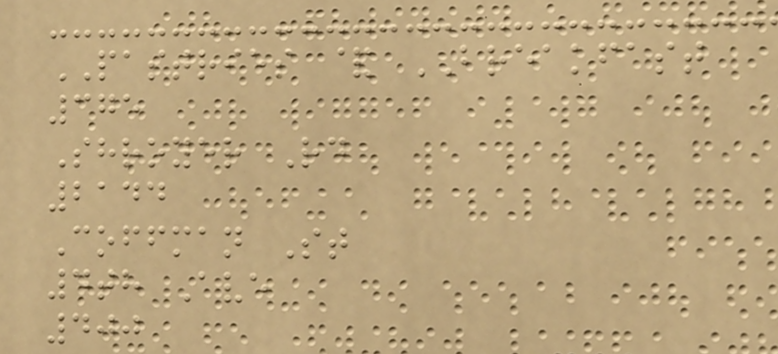PASTRIES & BREAKFAST
375
Shroyer Rd
2144
Coffman St
4th Ave
400
